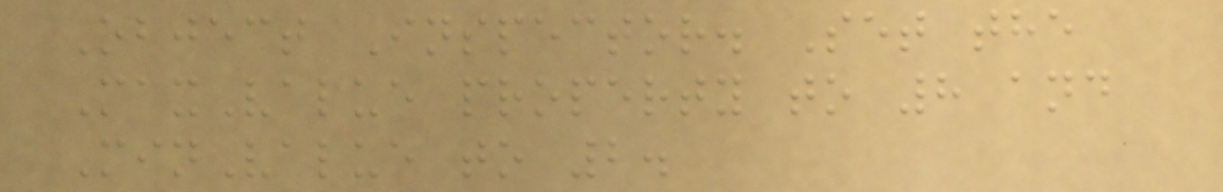Object Inspector. Set the
MaxValue property to 8 and
MinValue to 2.
